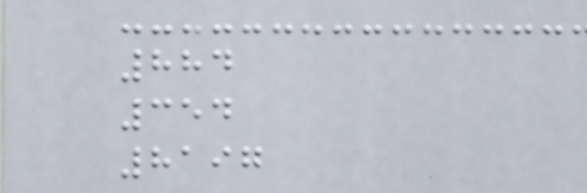884
354
8197
